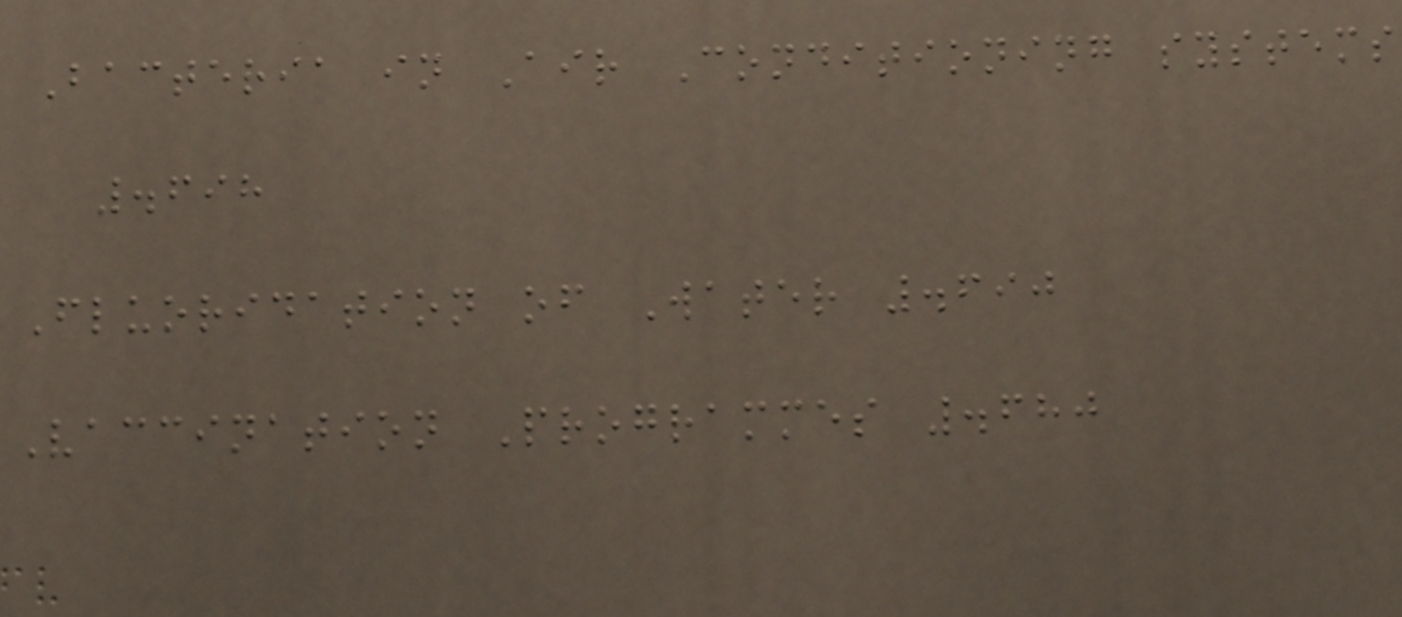Bacteria in Air Conditioning systems
.698
Fluoridation of Water .690
Vaccination Programmes .680
